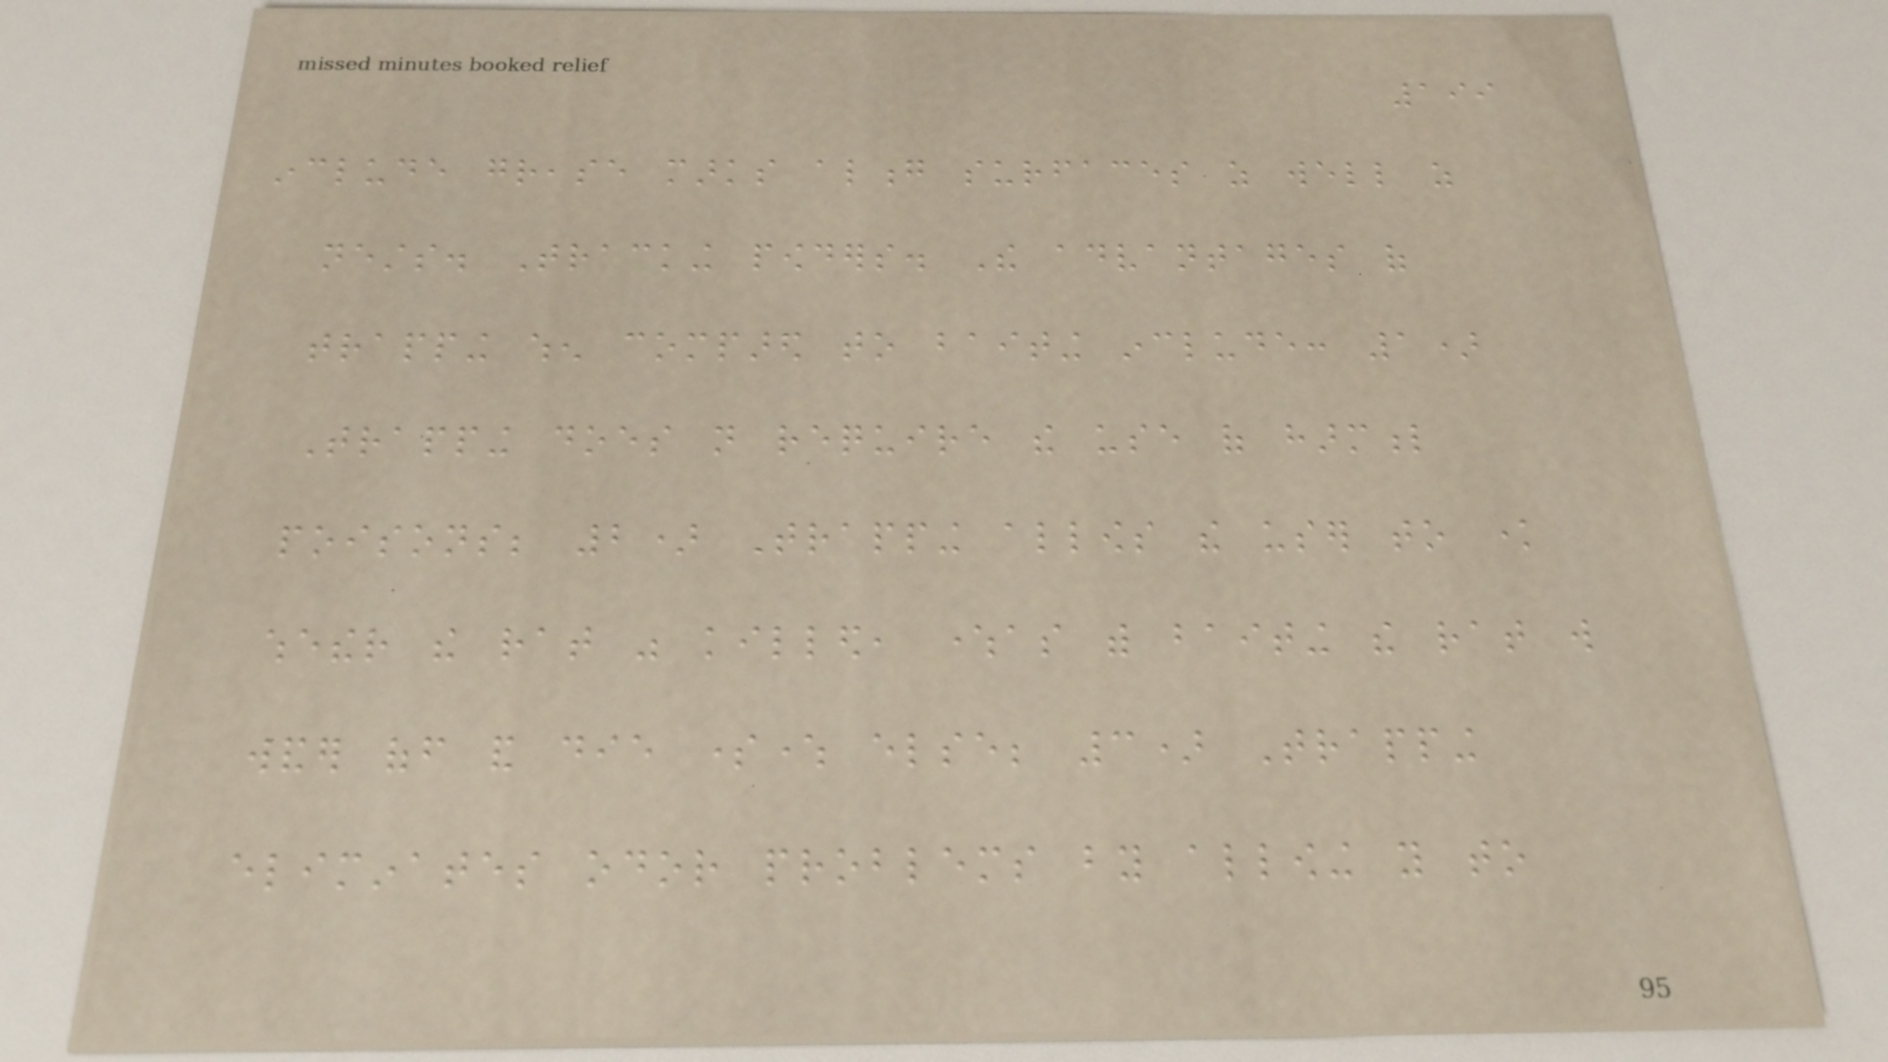199
include grease marks along surfaces as well as
nests. Tracking powders. The advantages of
trapping when compared to baiting include: 1)
Trapping does not require the use of harmful
poisons; 2) Trapping allows the user to know
whether the rat was killed, whereas with baiting the rat will
wander off and die somewhere else; 3) Trapping
eliminates odor problems by allowing you to
